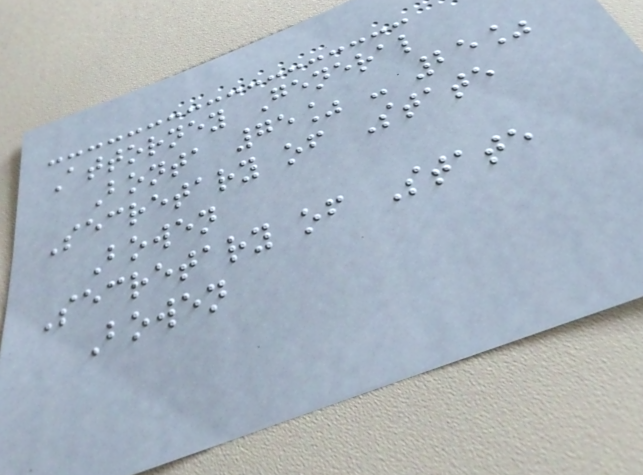Attorney General
Bonta 75% - 25%
Secretary of State
Bowen
Secretary of State
Bowen
